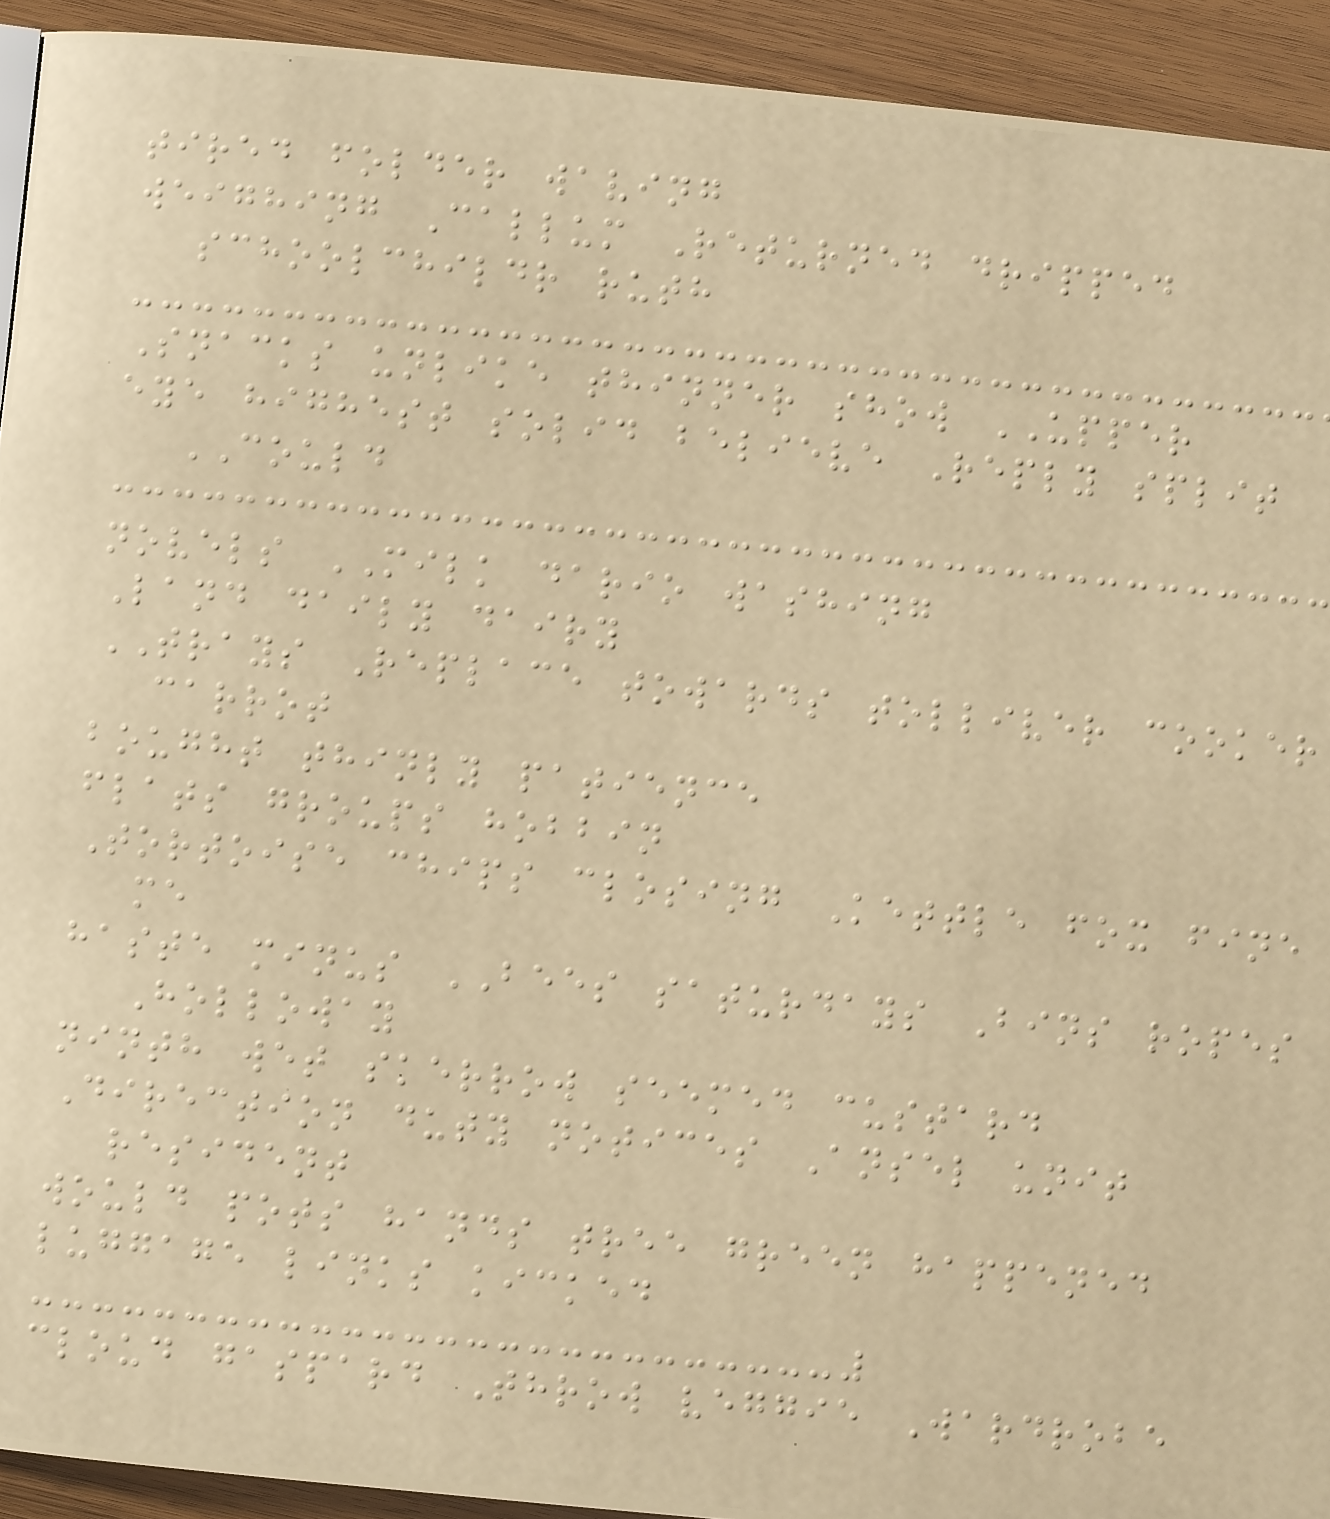tired folder waving
weighing Callum Returned dripped
schoolchildr ruth
Snacks unlike thinner show UPPER
eye highest solid believe Reply split
COULD
novels MILK dario washing
Land daily dairy
TRAYS Replace towards tolliver cooker
carrot
bought thinly patience
flats groups hobbin
Tortoise chips closing Kettle fox fine
me
haste minus BEES saturdays Bins ropes
Holloway
ninth wet skerrow seemed custard
Direction duty notices Ansel unit
resident
would pots hands tree green happened
luggage links kicked
cloud gaspard Throw veggie Wardrobe
